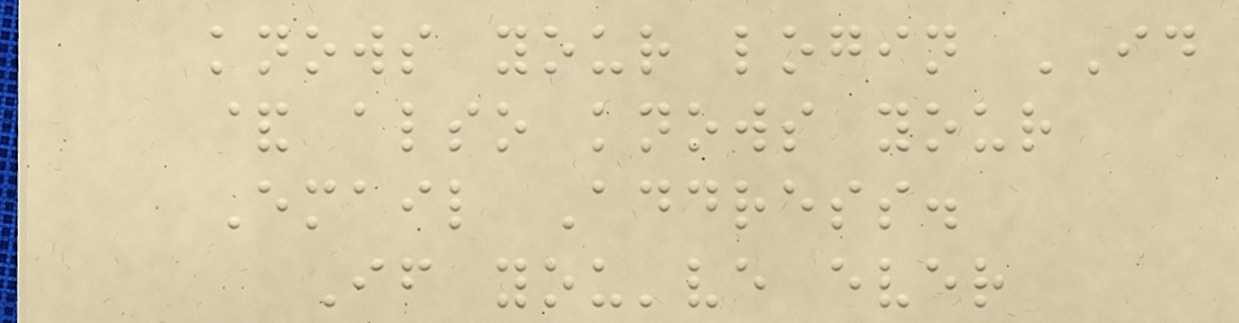knows your login ID
& also knows your
Email Address.
If you've ever
